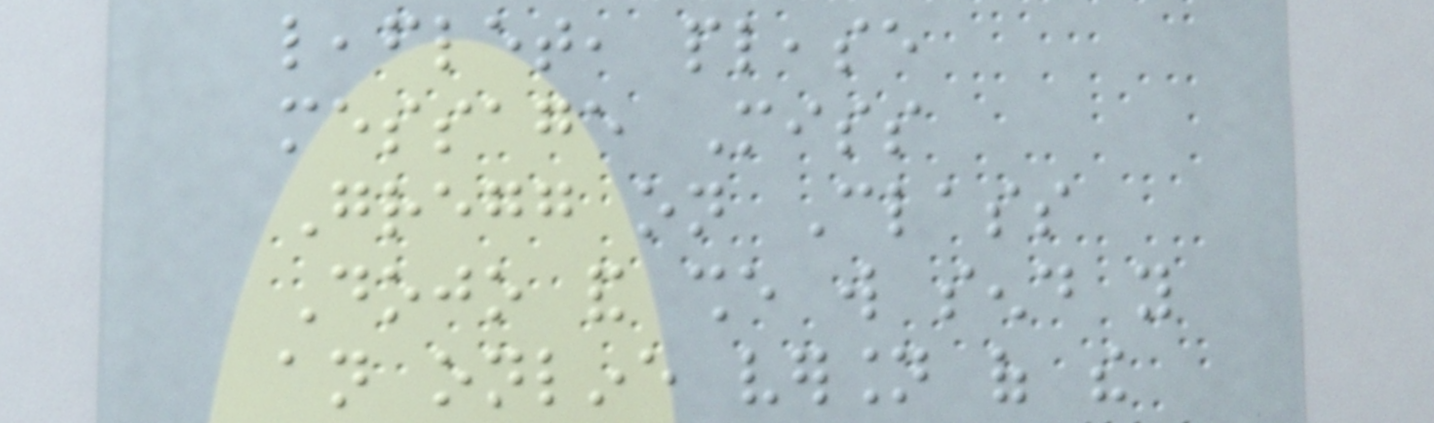leaflet, please
message Miss
Gregg on Class
Dojo and she will send you
an online version of the
